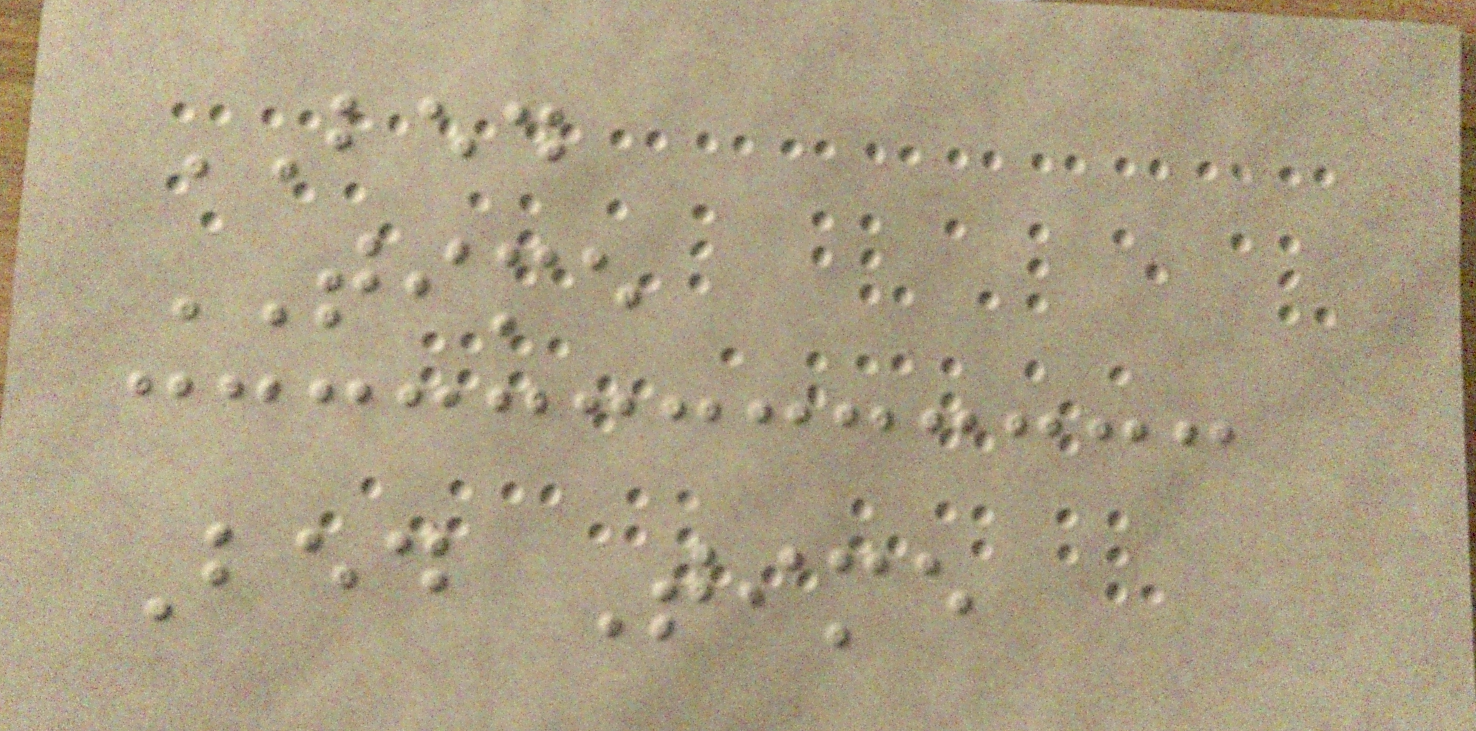BED
TIME
Bed Time
